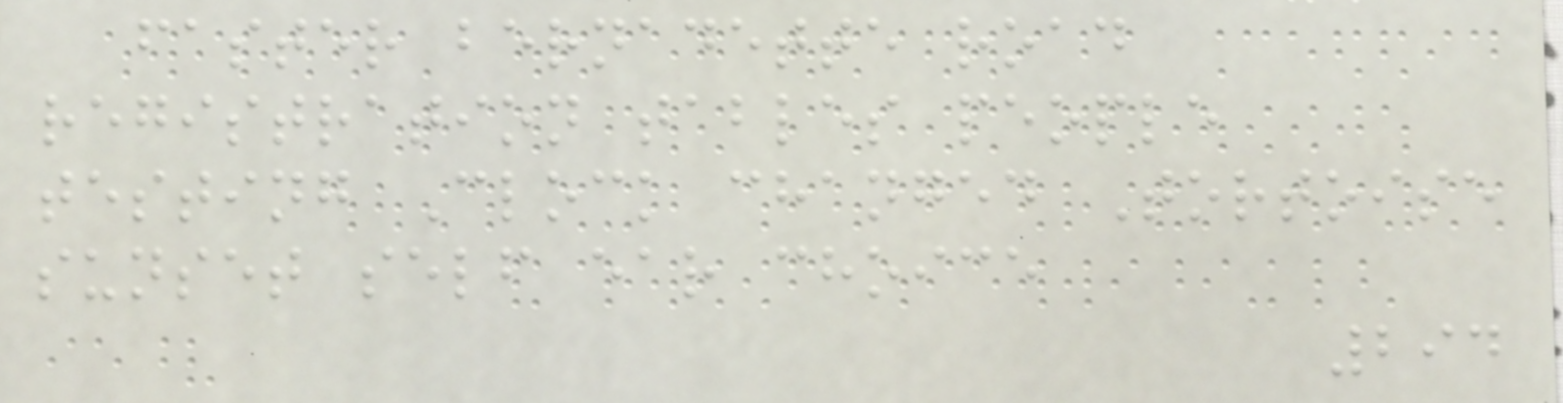faster bernadette road
registration tables people
testing Clock changed Tortoise
sunset self ear choice
294
